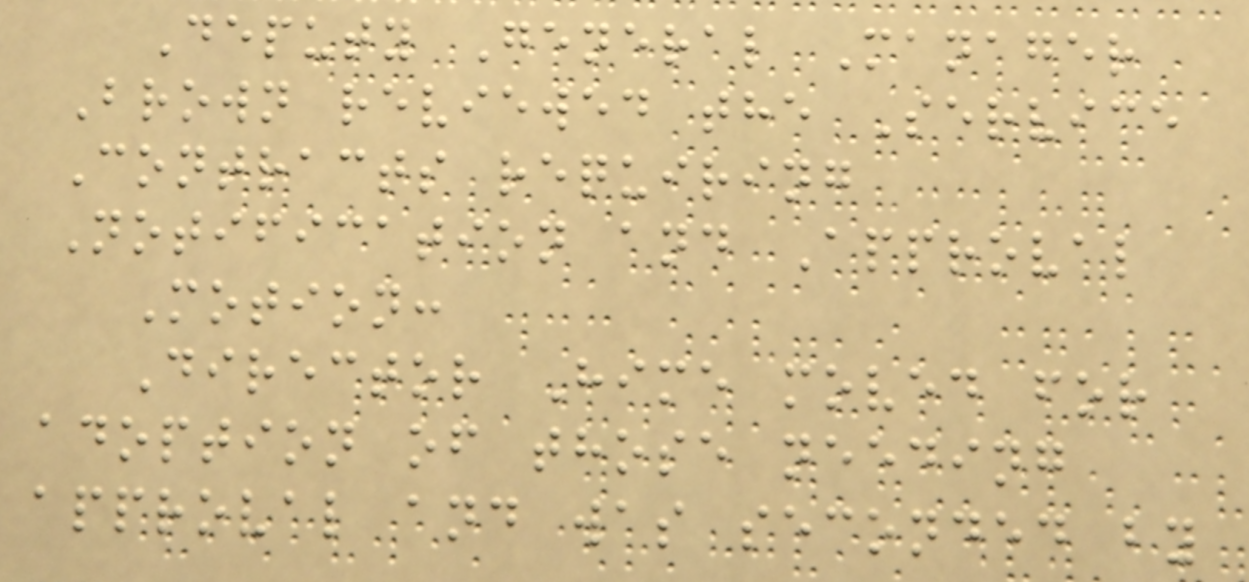Deputy General Manager
Brown reviewed the Service
Contracts requiring
Notification and Approval
Motion:
Director Hime moved for
adoption of those needing
approval and was seconded by
